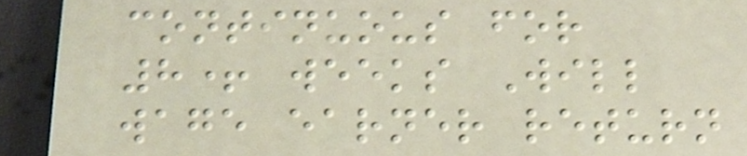continuous for
8+ weeks Will
wage earner return
